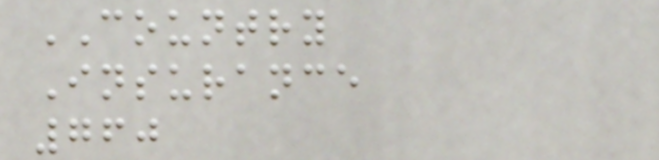COUNTRY
Insurance
760
